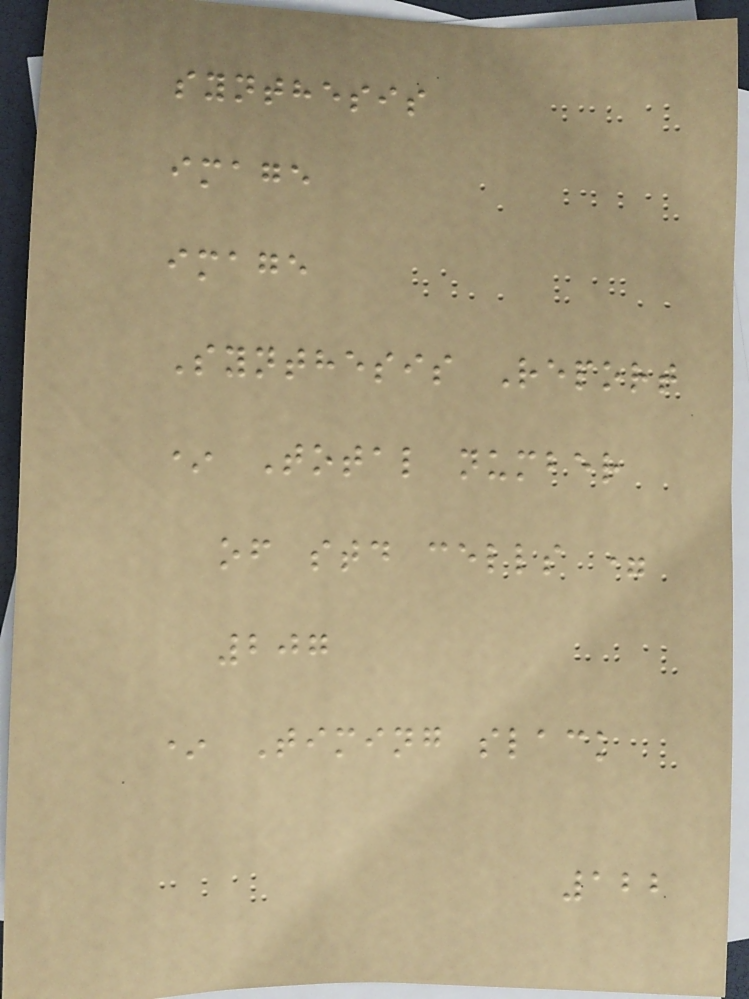synthesis
image
image
Synthesis Report
* Total number
of std cells =
207
* Timing slack
122
